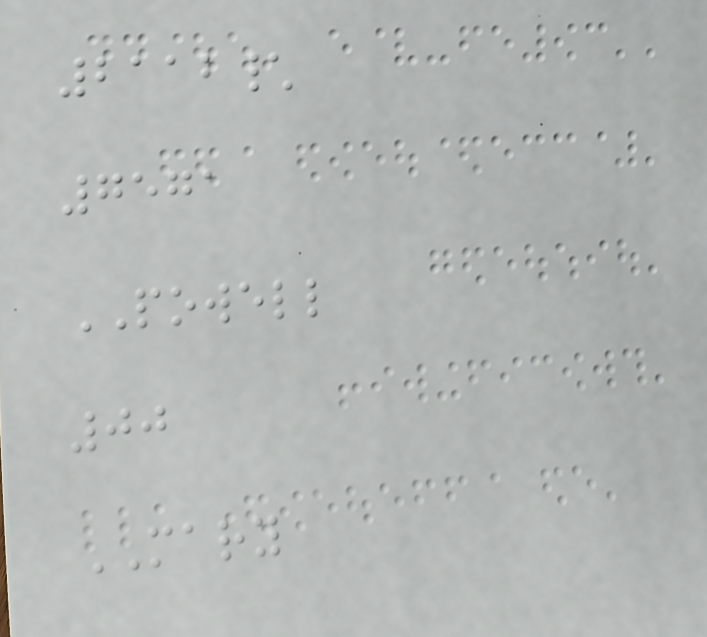2112\
7571
POWELL
00
MARY
